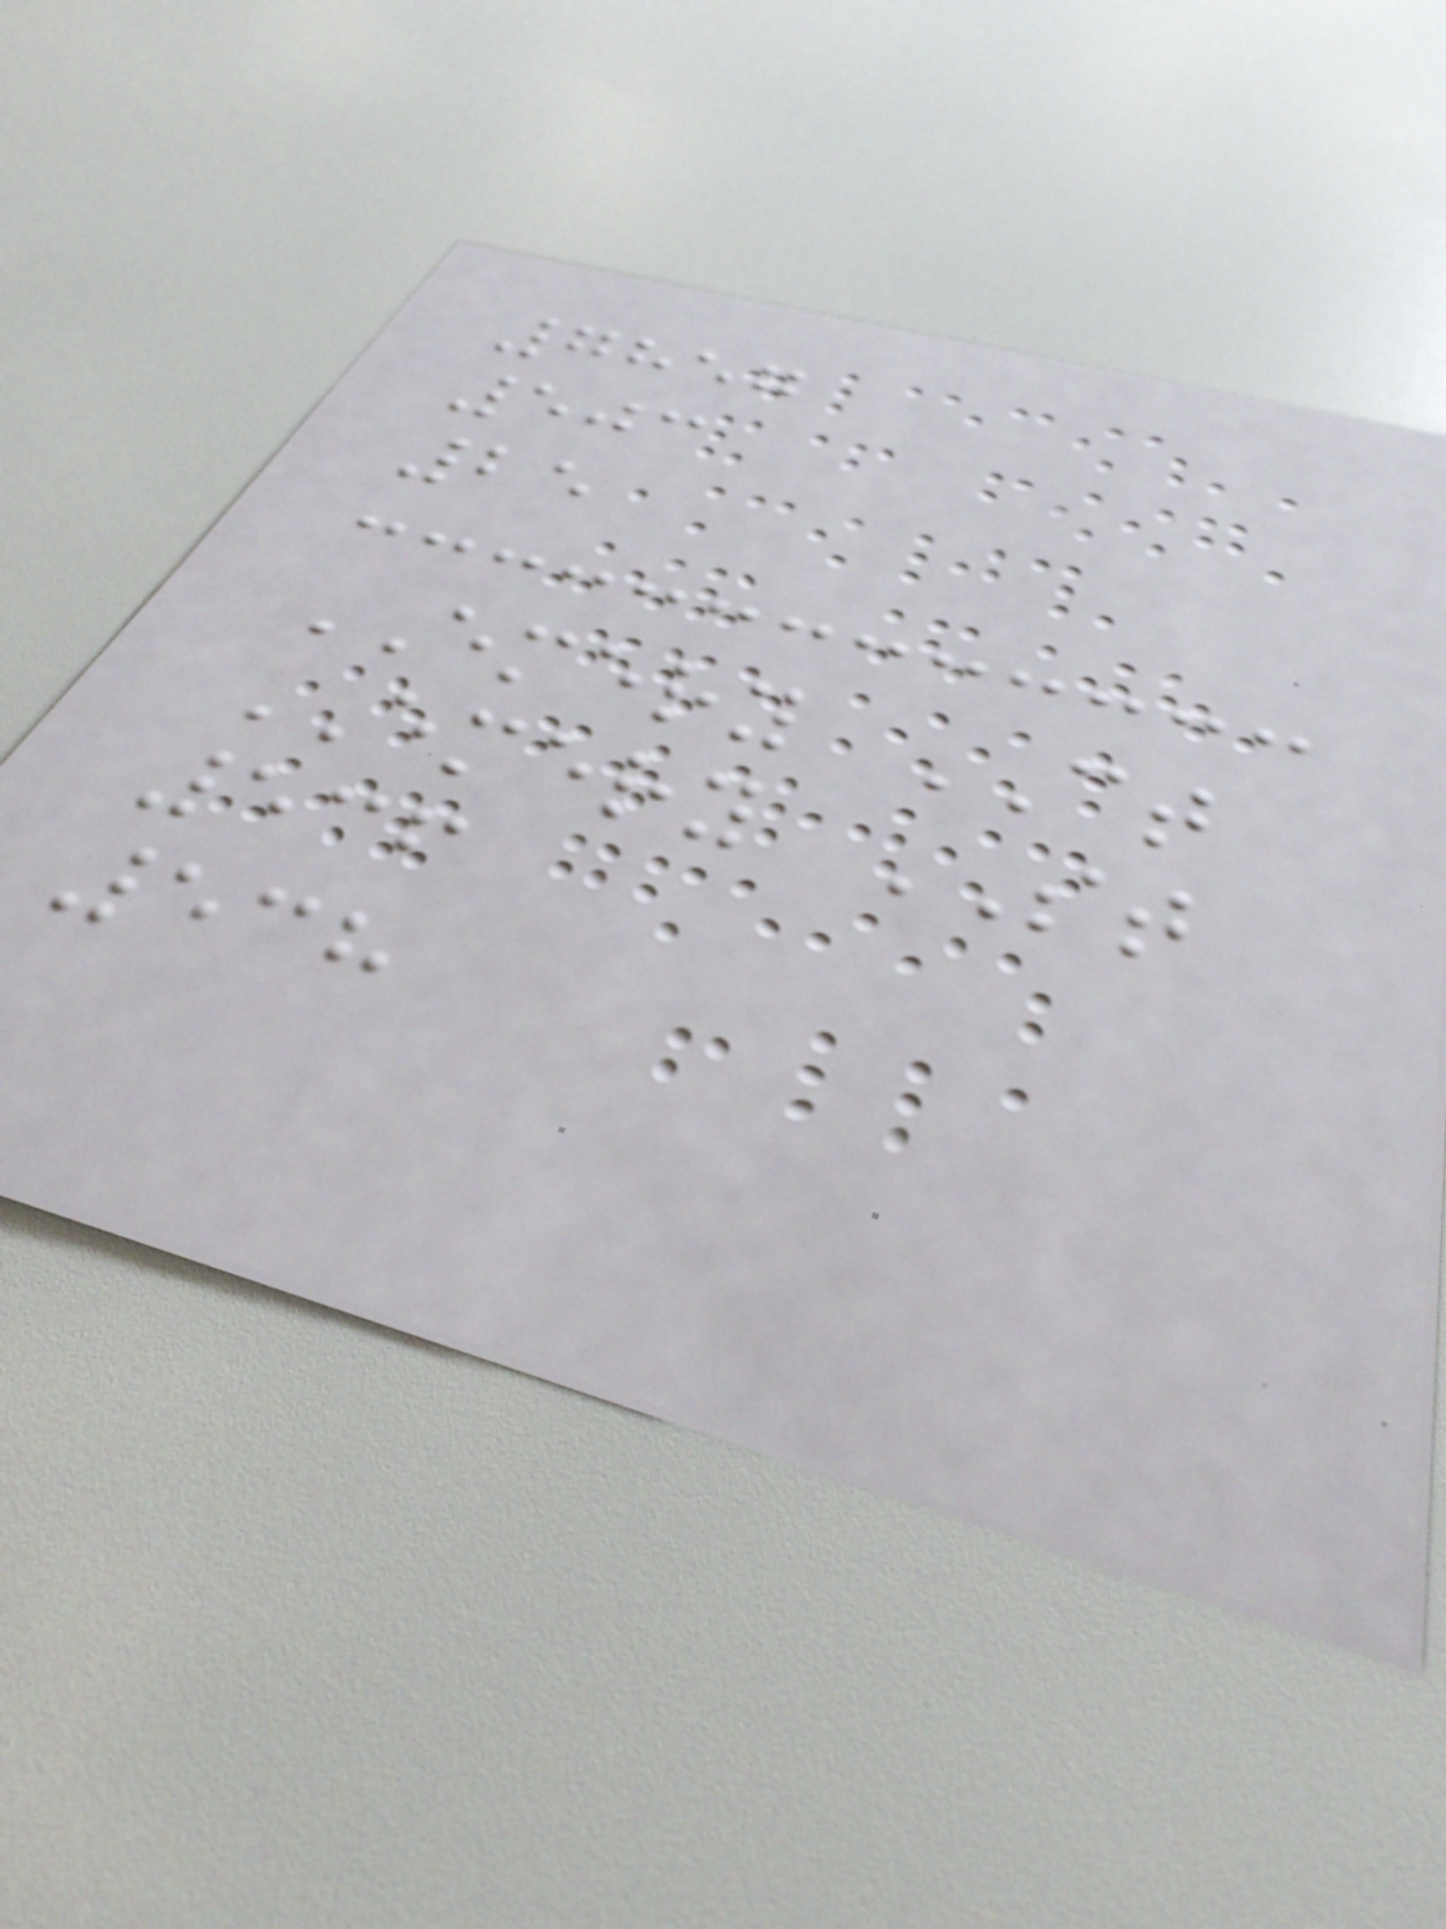7857
503
25
EMERY CT
EMERY ST
536
538
